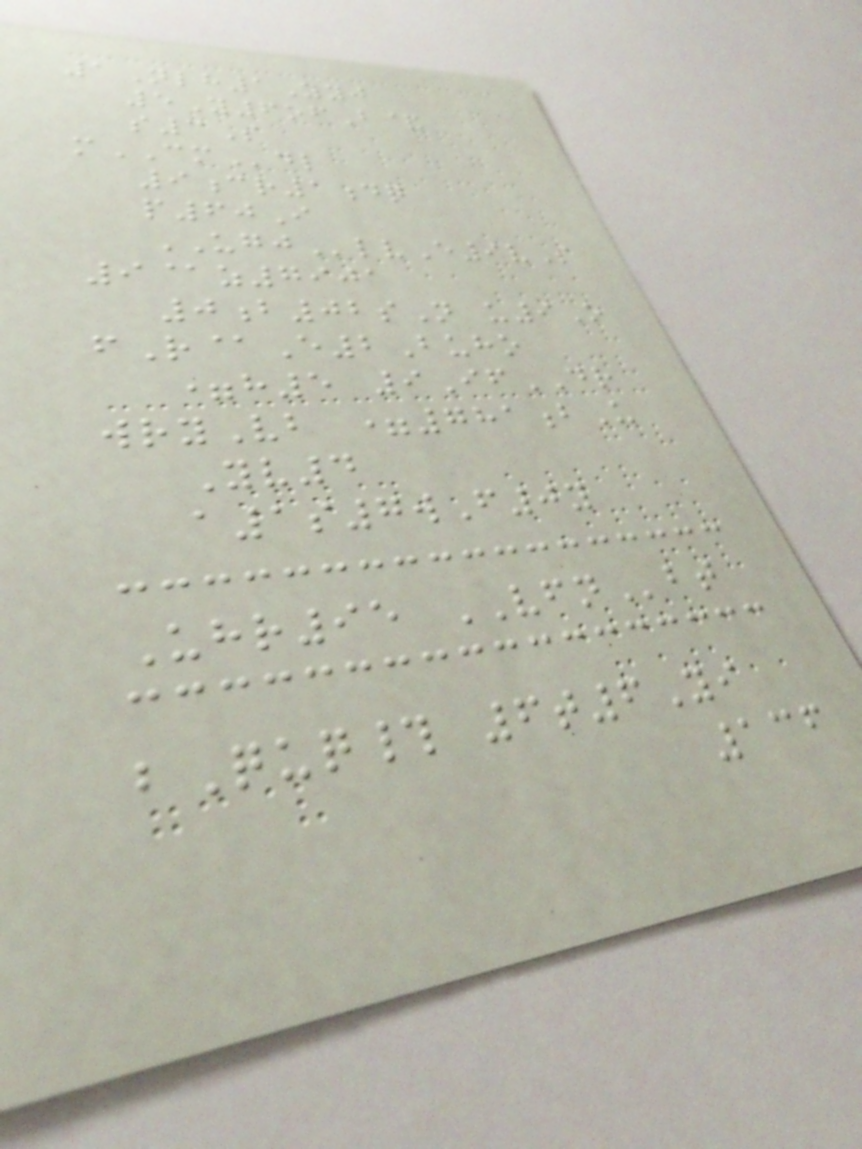1Nlh1Yyj
5Y6ofB&
s3S
mCMdl
9cr1dq
p60I
UGJlvE9vS
9@z7901
0b02sN u9O
fR@E2Buho
=h5 9IfDR
wryVb =781bU
Yv4
a1s7wF0y
Uhr95 VFNbt
bQuq# 6t6Yi
136
